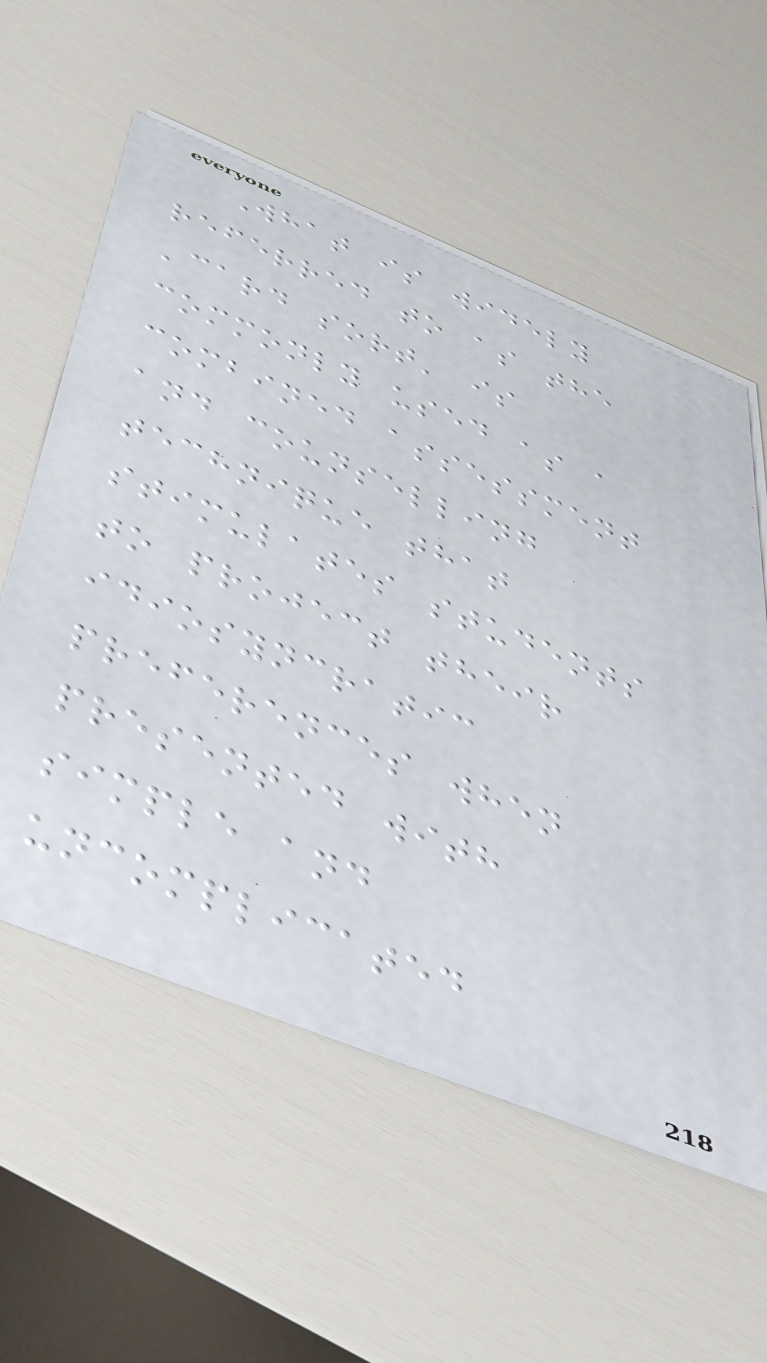What is widely
referred to as the
'card sort' is
commonly used as a
combined assessment
and counselling
technique that
stimulates students
to project their
idiosyncratic
preferences when
presented with
simple and
uncomplicated
